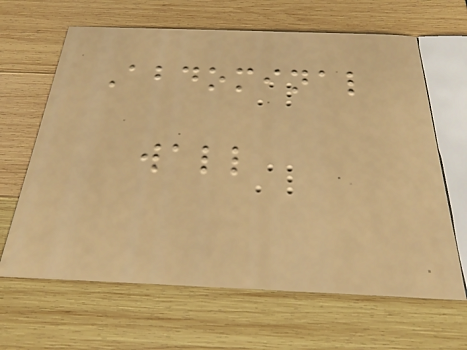Abdominal
wall
